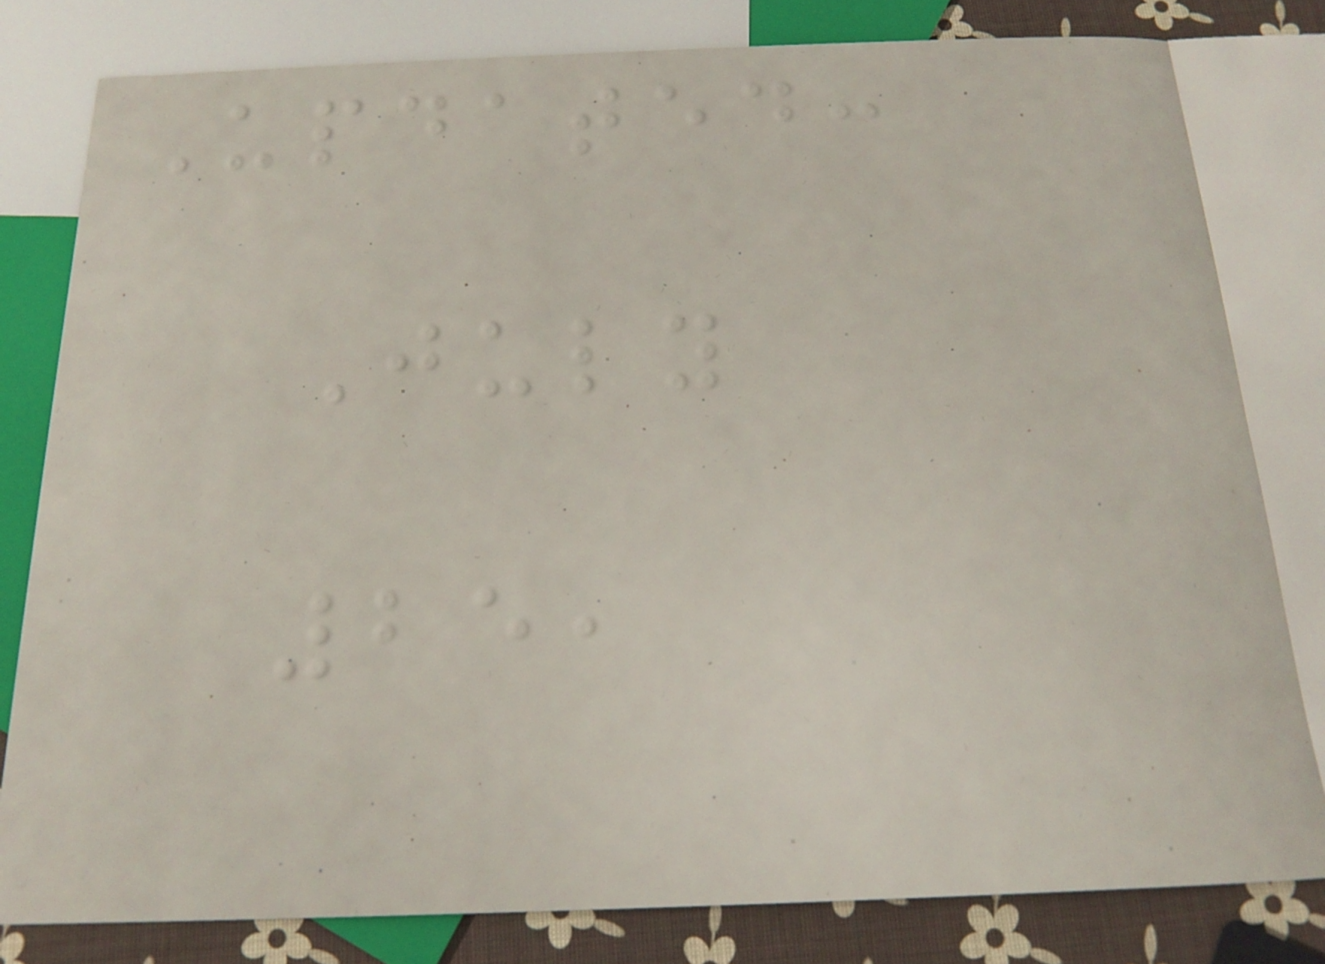Updated:
July
25,
